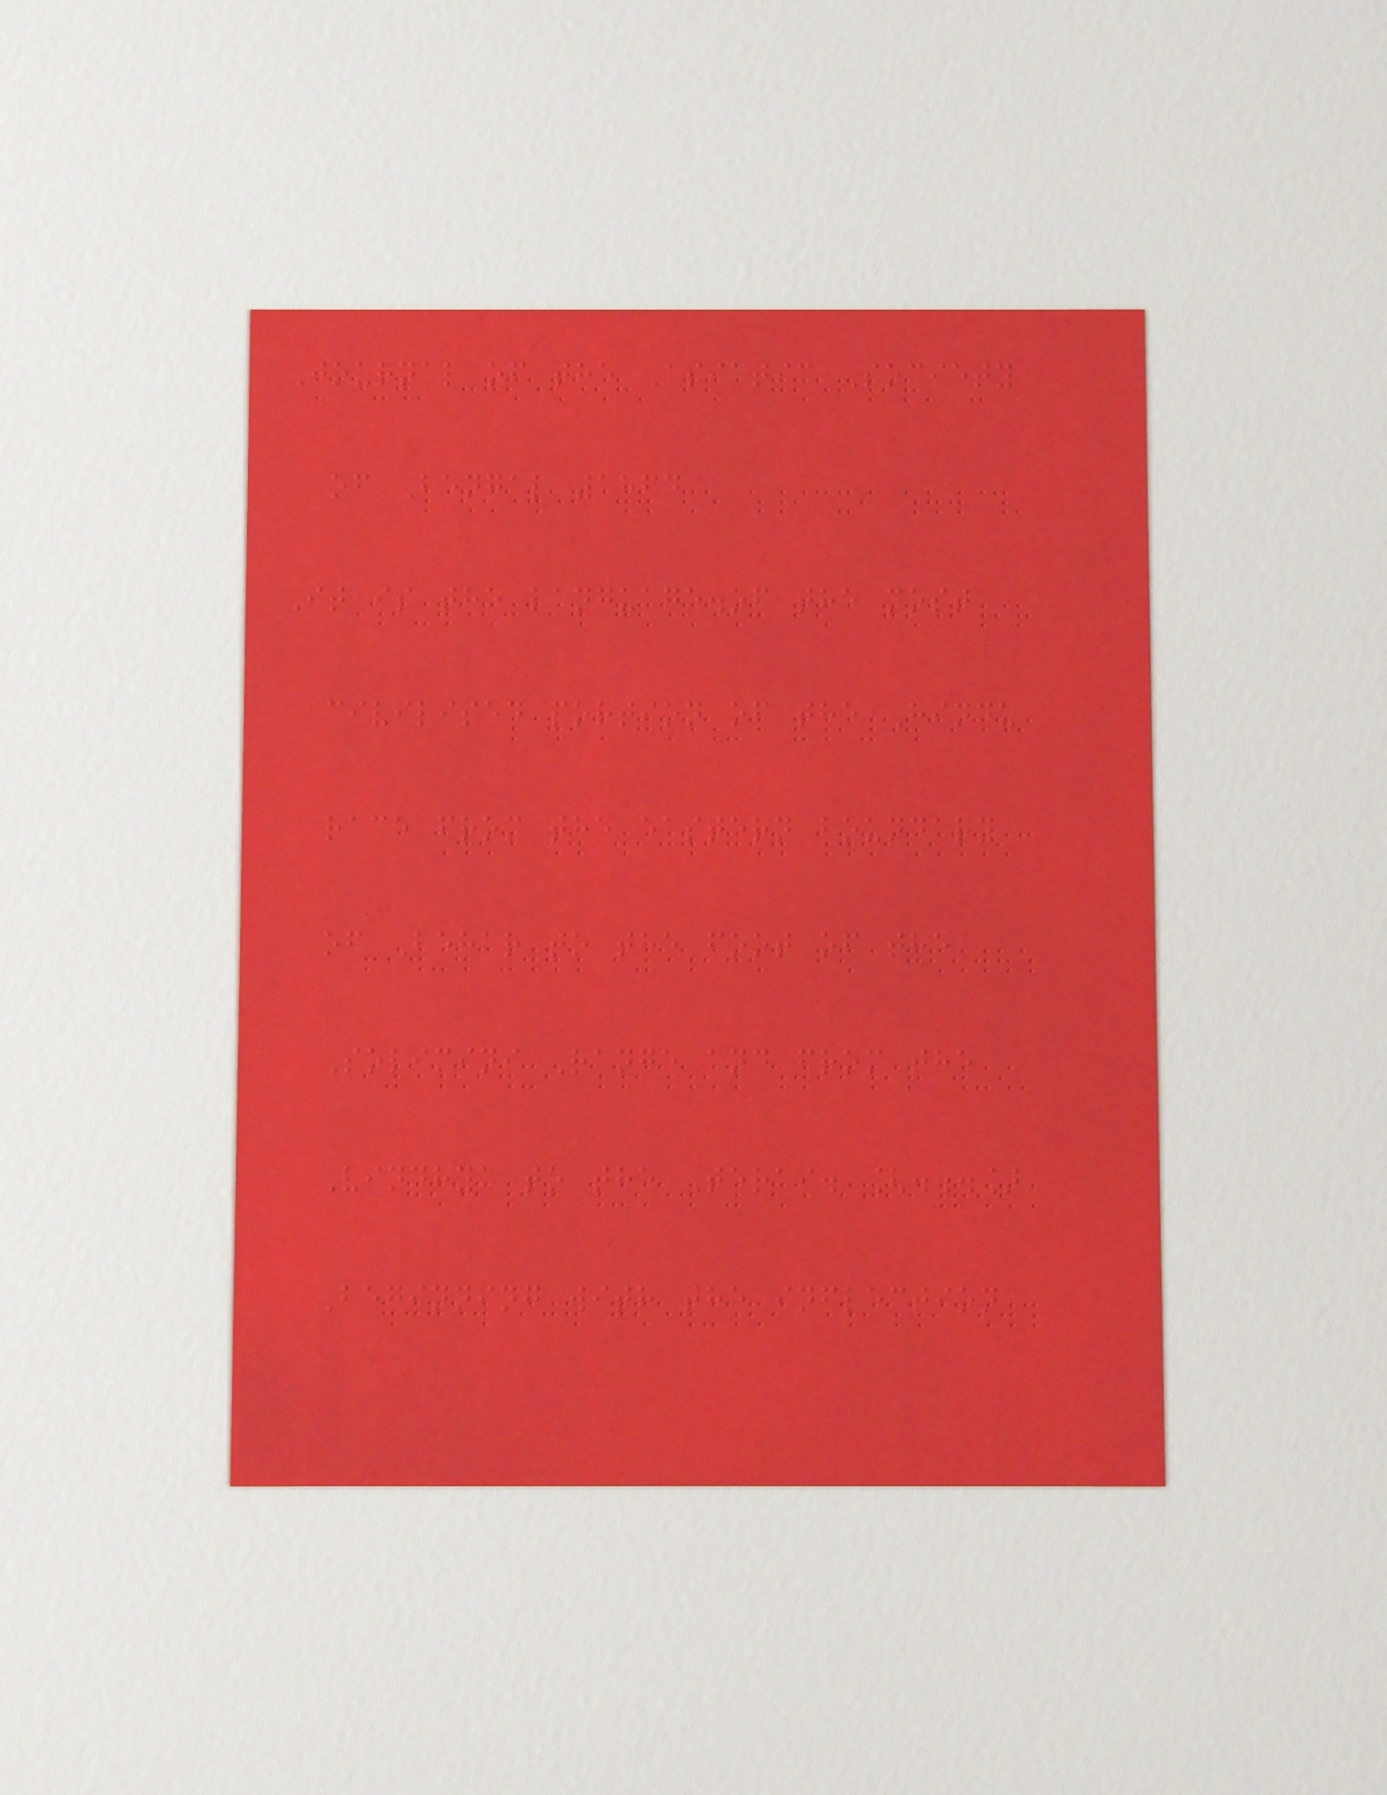Journal of the Asiatic Society
of Bengal 1864
It is the language.of the most
civilised portion of the Hindu
race from the eastern boundary
of Behar to the foot of the
Solimini Range and from the
Vindhya to the Terai. [...]
Beginning with the inflection
